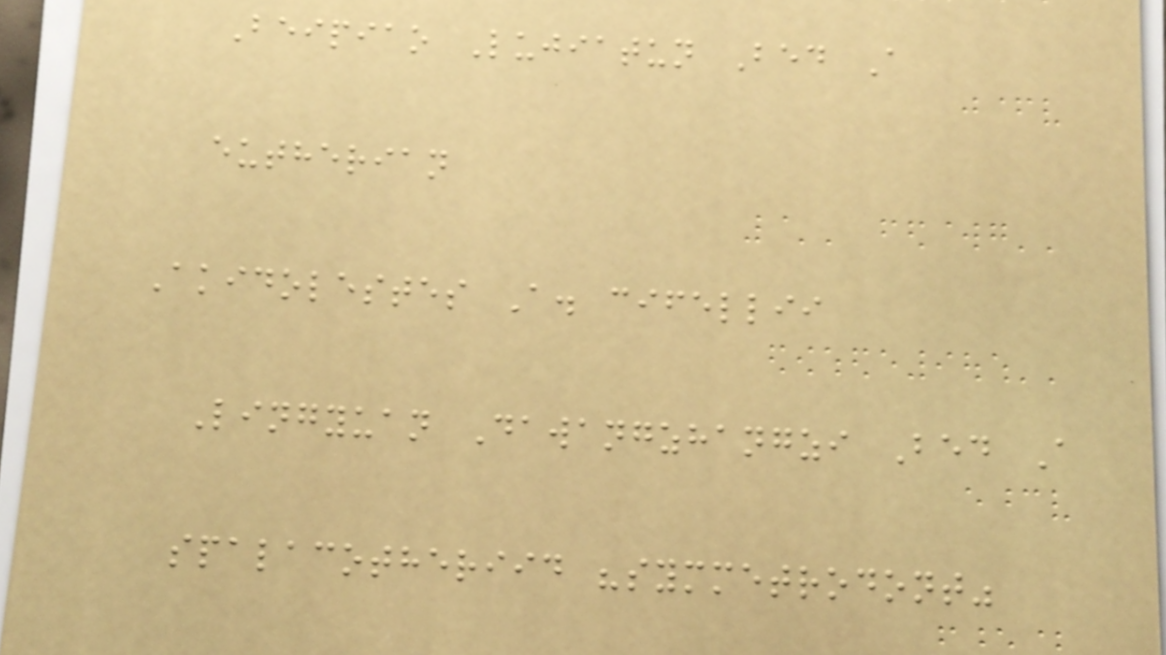Beipiao Lujiatun Bed A
eutherian
Akidolestes A. cifellii
Lingyuan Dawangzhangzi Bed A
spalacotheriid "symmetrodont"
